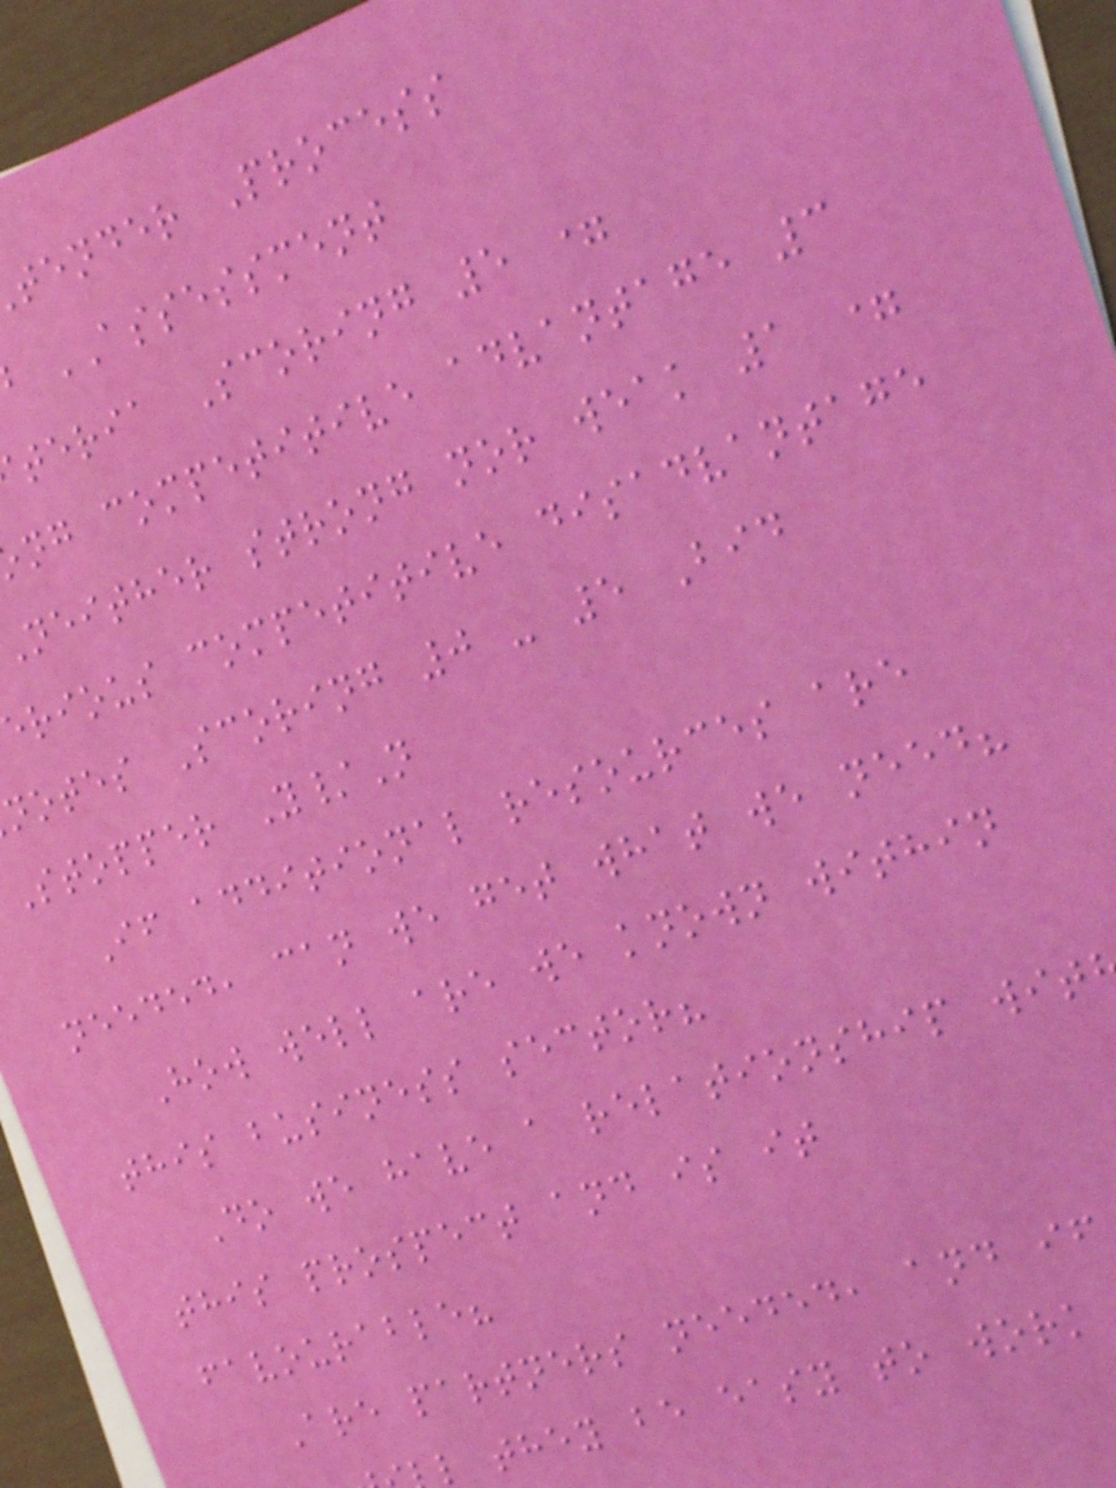tender Process
ASSESSMENT
teria Scoring 5 =
ng competitive advantage 3
neither strong nor weak 1 =
rious competitive disadvantage
notes Scoring 0 - 5 Bid
Stopper Y/N
If additional resources are
needed, can we get what we need?
How well are we known within
this business sector?
Do we have a relationship wit
this prospect and is it
favourable?
Are partners needed, and if
l they be easy to work
